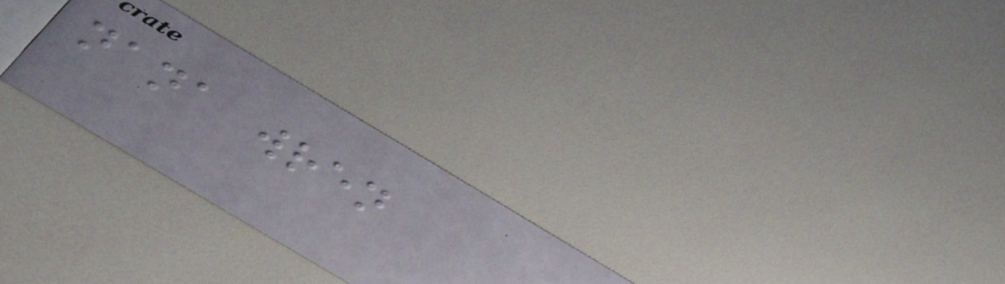nana wren
